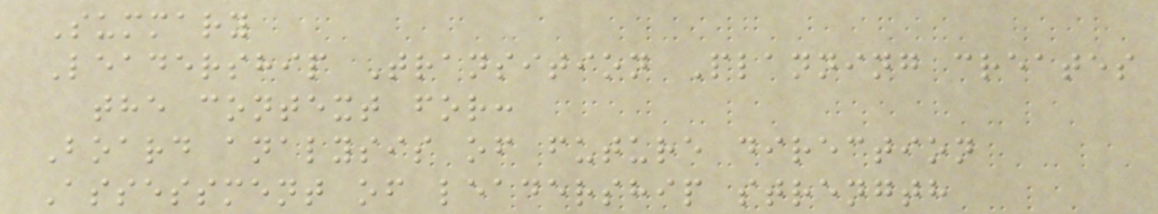Summary
Leadership Transition Planning creates
the context for:
Board analysis of future direction
Assessment of leadership strength
